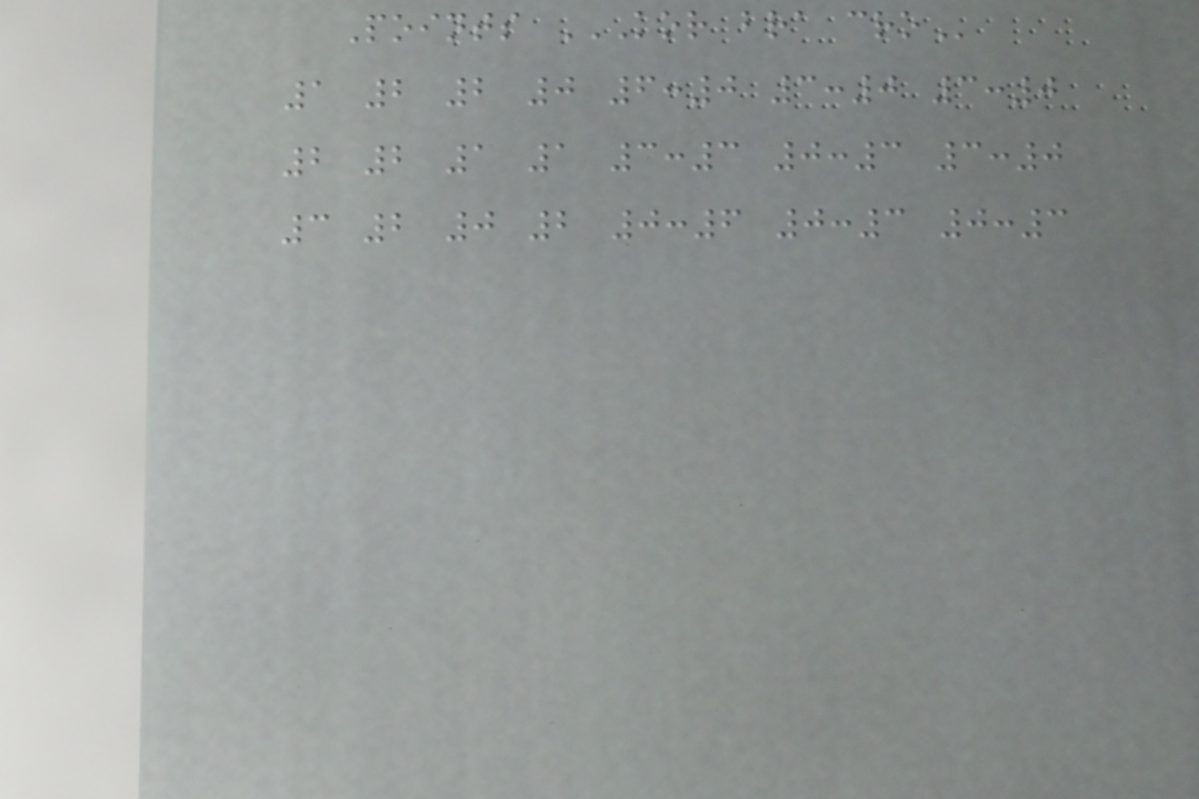Points KOR BRA CRO
1 2 2 0 6:0 3:0 3:0
2 2 1 1 3:3 0:3 3:0
3 2 0 2 0:6 0:3 0:3
